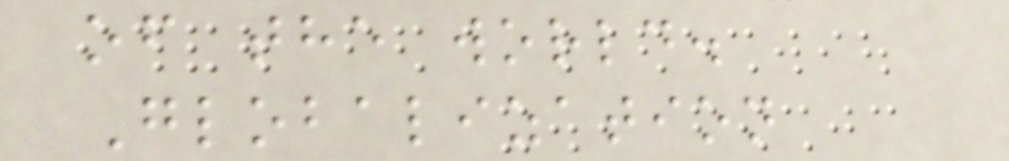of the world.
Globalization
